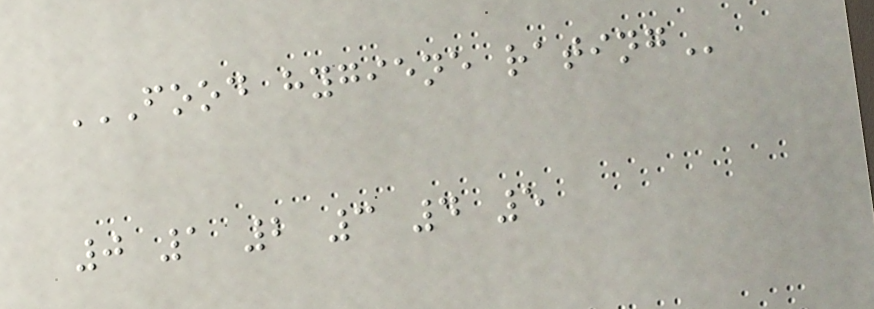FOOD HYGIENE RATING
0 1 2 3 4 5
